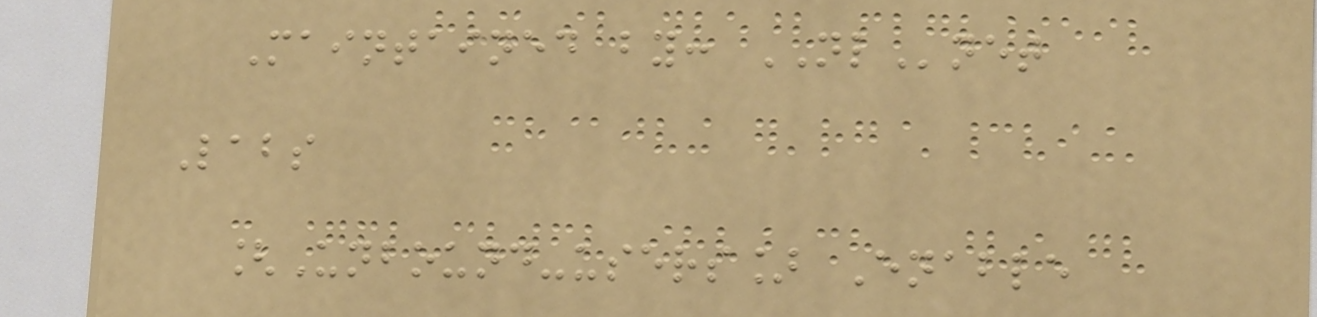Maintained by: NLnet
Labs
[Unbound-users] Enable
